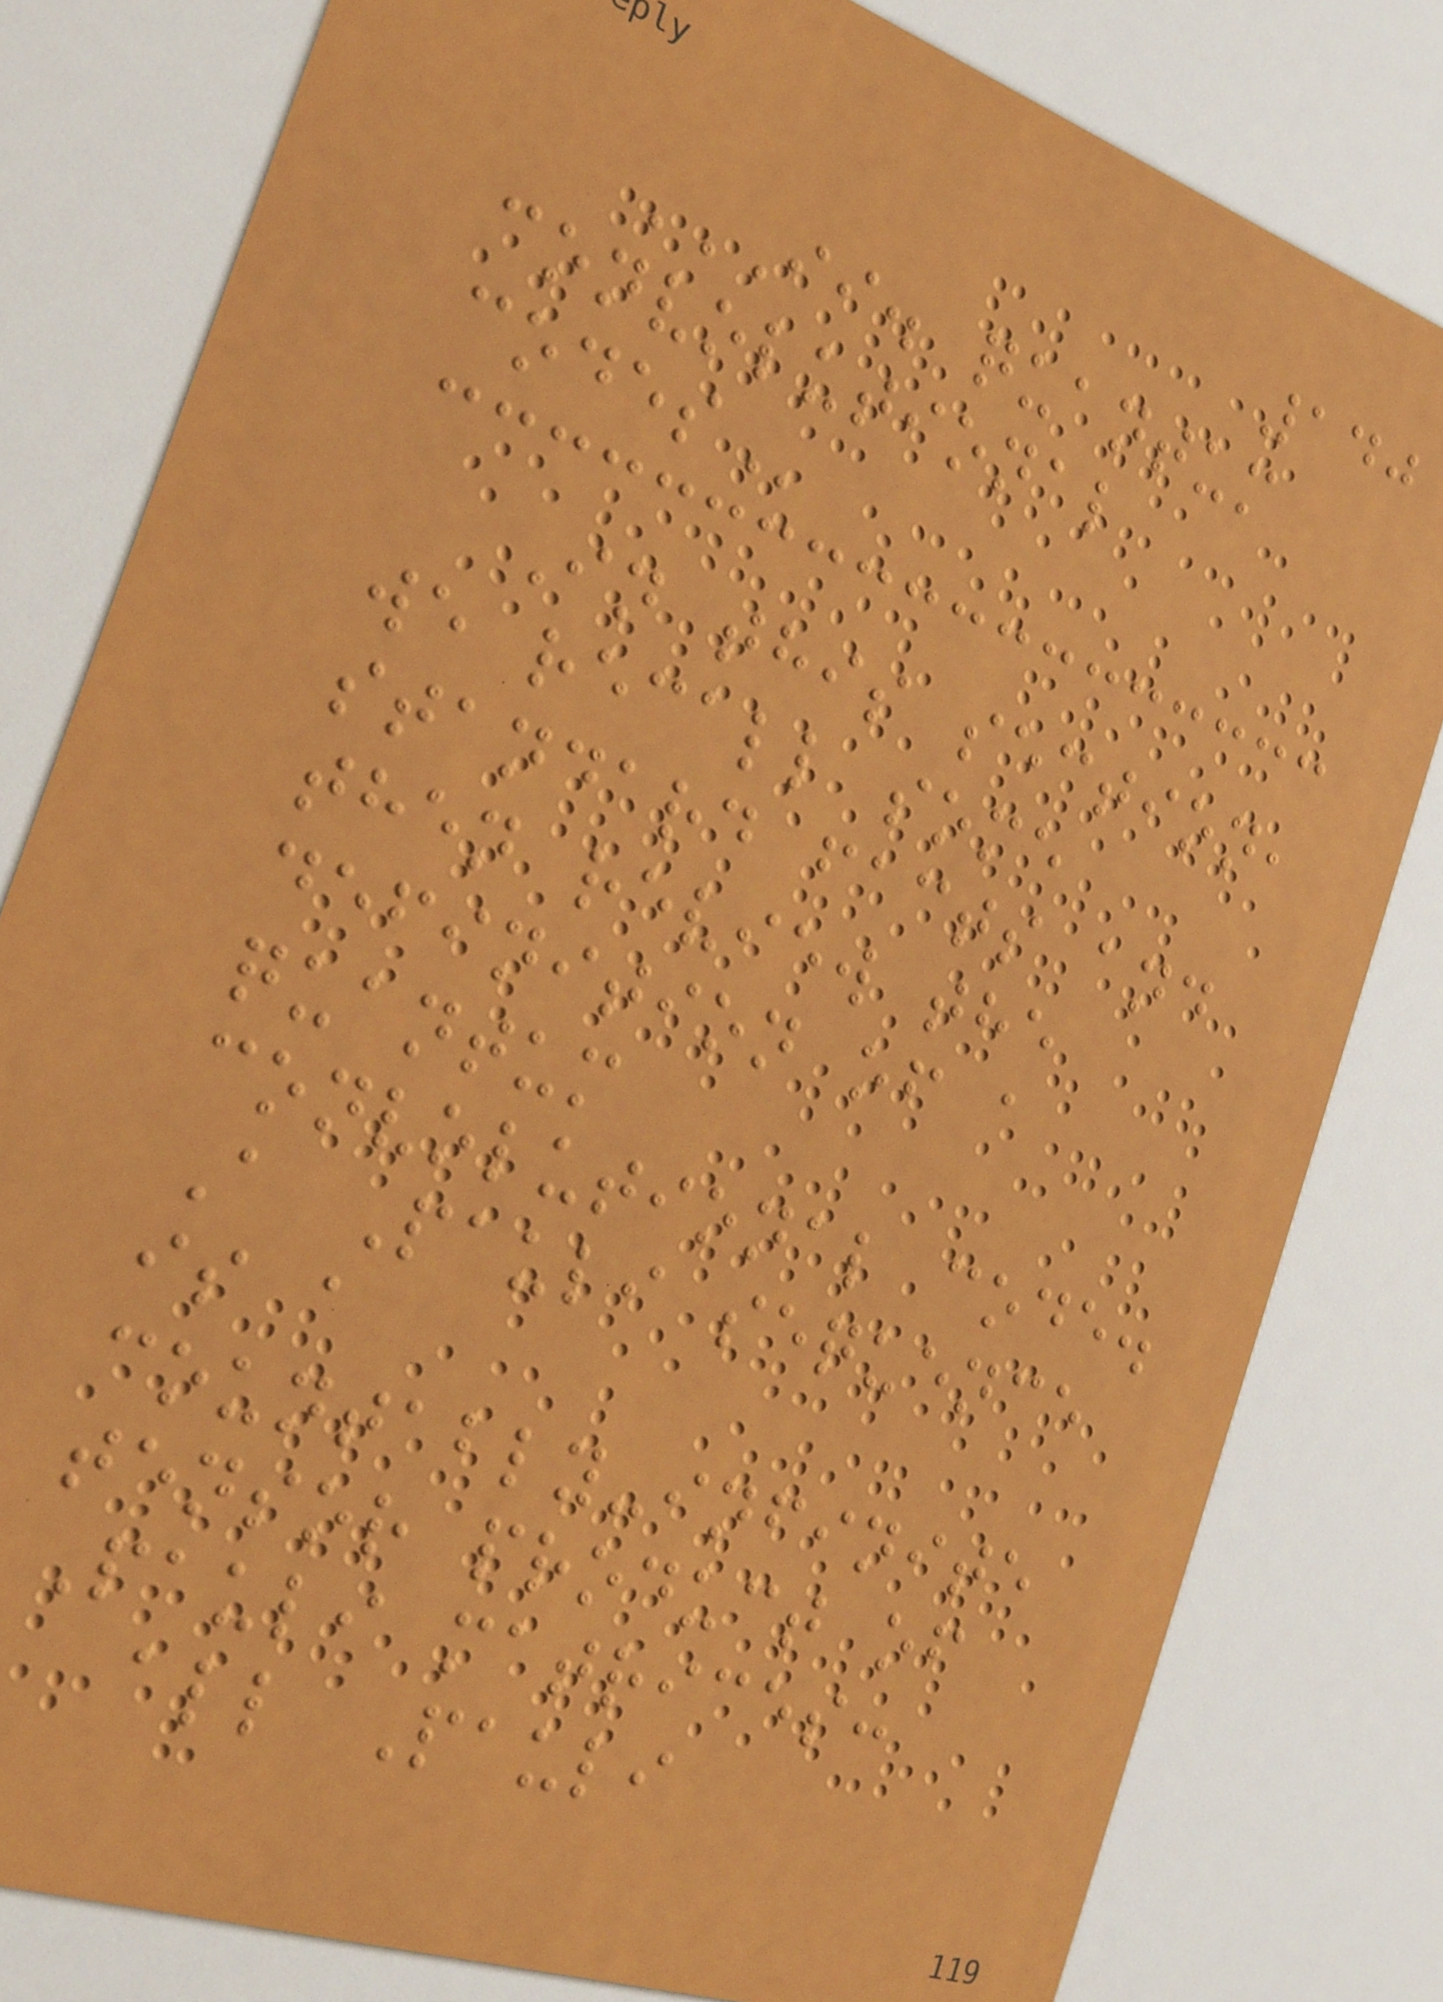140
II. QUANTUM
CONVOLUTIONAL
CODES
In this section,
we recall some
standard facts and
then review the
definition of a
quantum
convolutional code.
A Pauli sequence
is a
countably-infinite
tensor product of
Pauli matrices:
all Pauli
